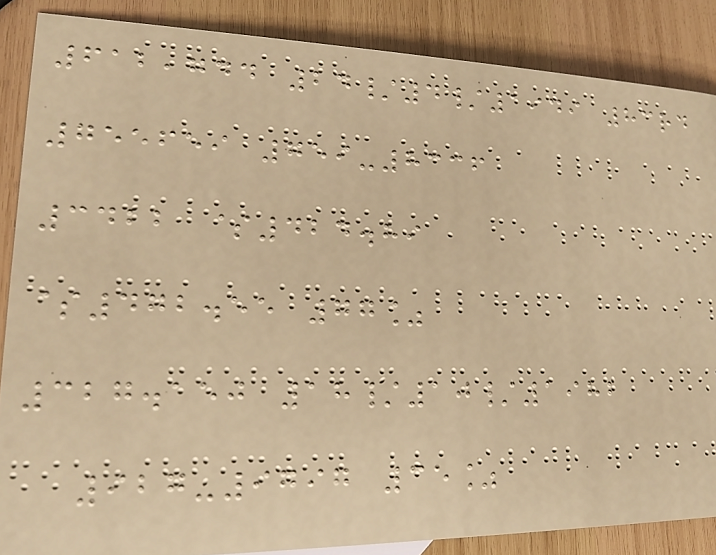612,744 24/4/1949 83rd
755659 759-8336
3422 $424.89
$472.55 77%
327.150 18/10/1982
927-9797 35%
